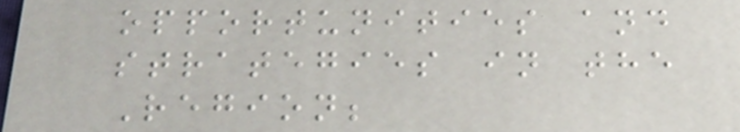opportunities and
strategies in the
Region;
